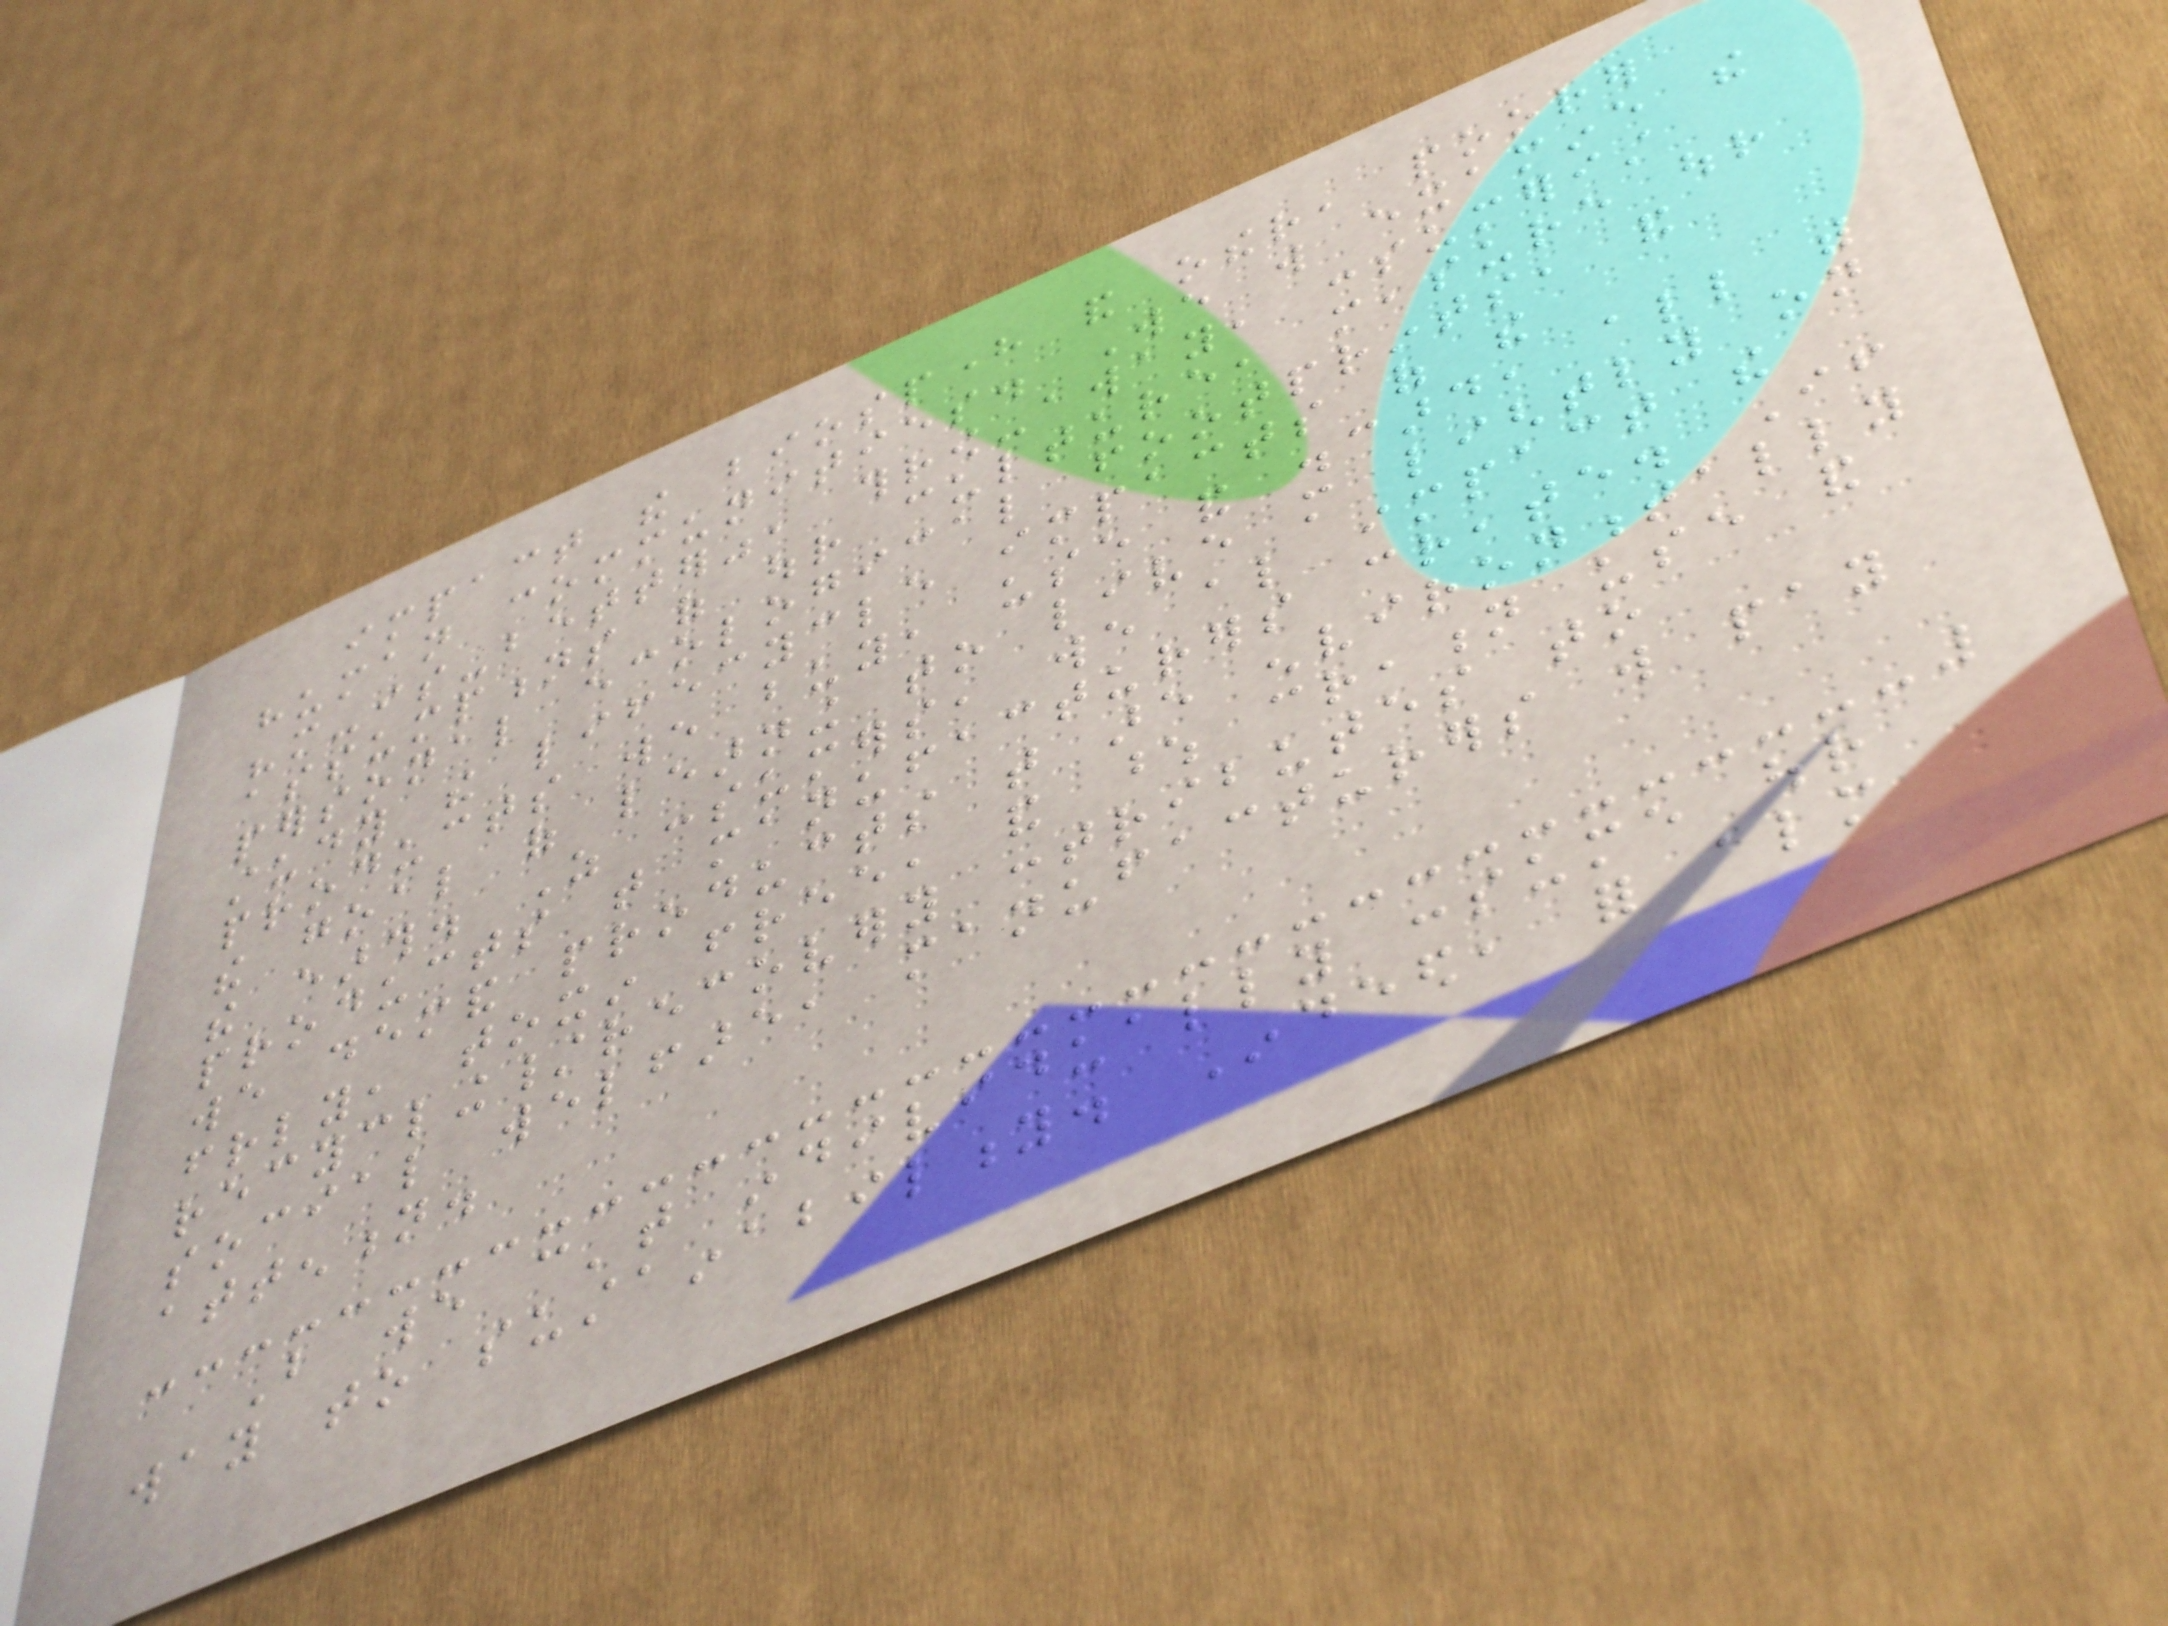impact the biosphere and other, poorer
human communities. We will examine the
"more-is-better", throw-away, consumerist
assumptions of our culture, measure our
personal ecological footprints, and
study the lifecycle impacts of the
products we buy, use and discard, all with
the goal of learning to live more lightly on
the earth. As consumers, we also impact the
products that manufacturers create. If
we demand products that are environmentally
friendly, toxin free, and whose creation use and
recycling/recovery contributes to
social welfare, manufacturers will pay
attention.
But we can't individually consume our
way to sustainability. Indeed, for almost
